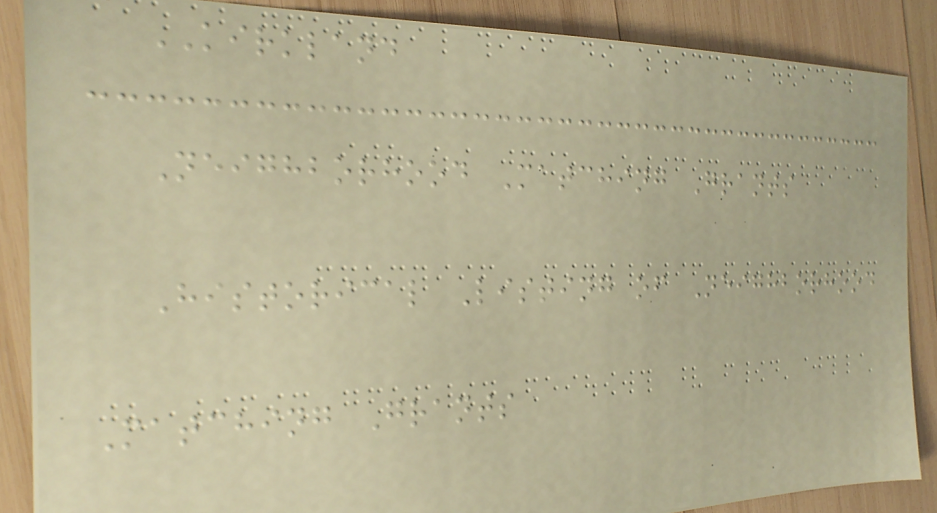KIRKLAND
Neighborhood Matching Grants
Historical Listing of Neighborhood
Matching Grants
